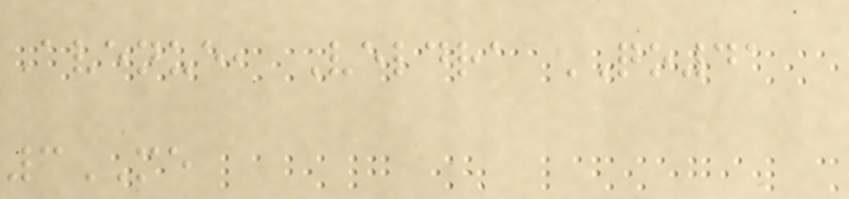Avenue, Veldra QO41
3ME
